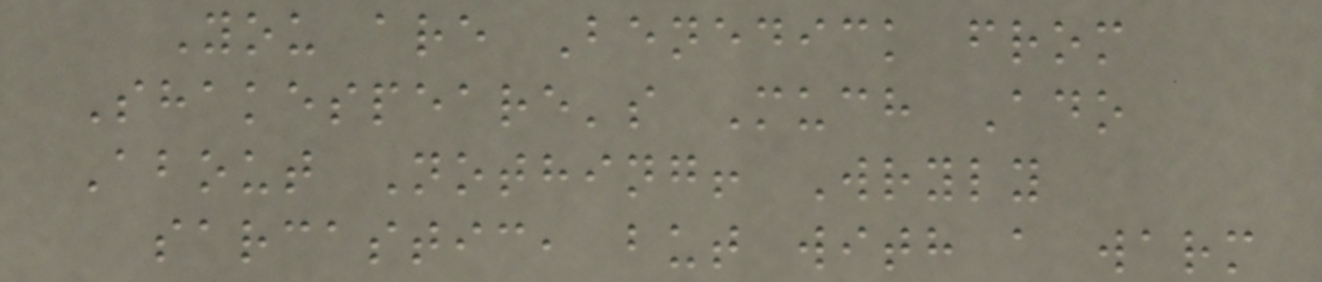You are Benedick from
Shakespeare's Much Ado
About Nothing! Wryly
sarcastic, but with a warm
